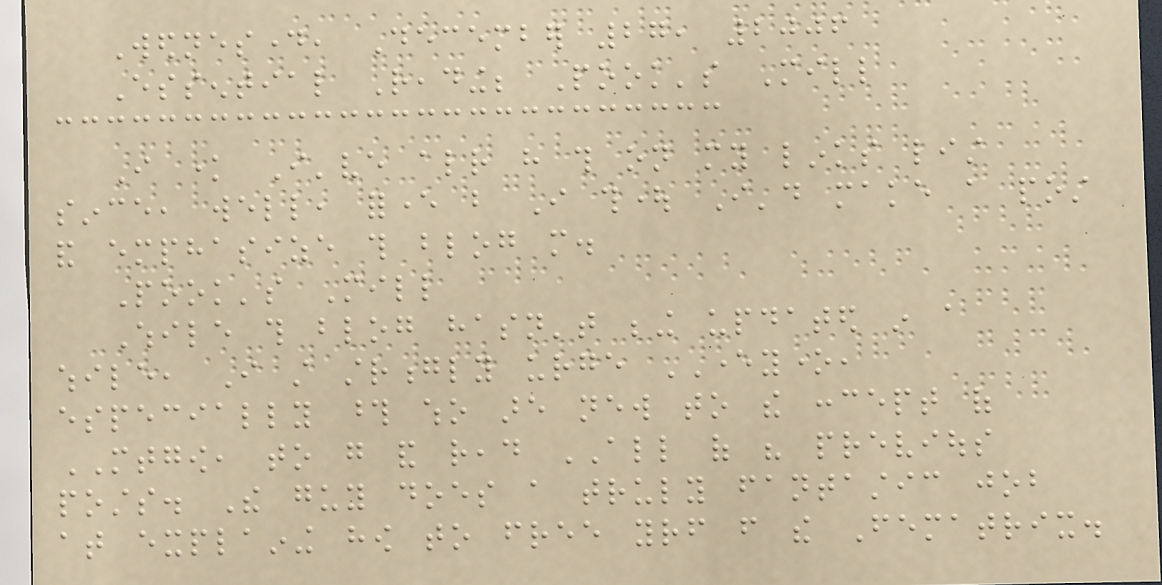Wednesday, December 27, 2006
Essential Reading; Pook's Mill
I know I've already have this on my links list
since, well, forever but I thought I'd make a post
and emphasize this blog more.
Pook's Mill
While this blog hasn't being updated in a
while, I still strongly urge EVERYONE,
especially those who are new to the concept of
MTGOW, to go and read ALL of his previous
posts. The guy does a truly fantastic job
at explaining how to free yourself from the Fematrix.
